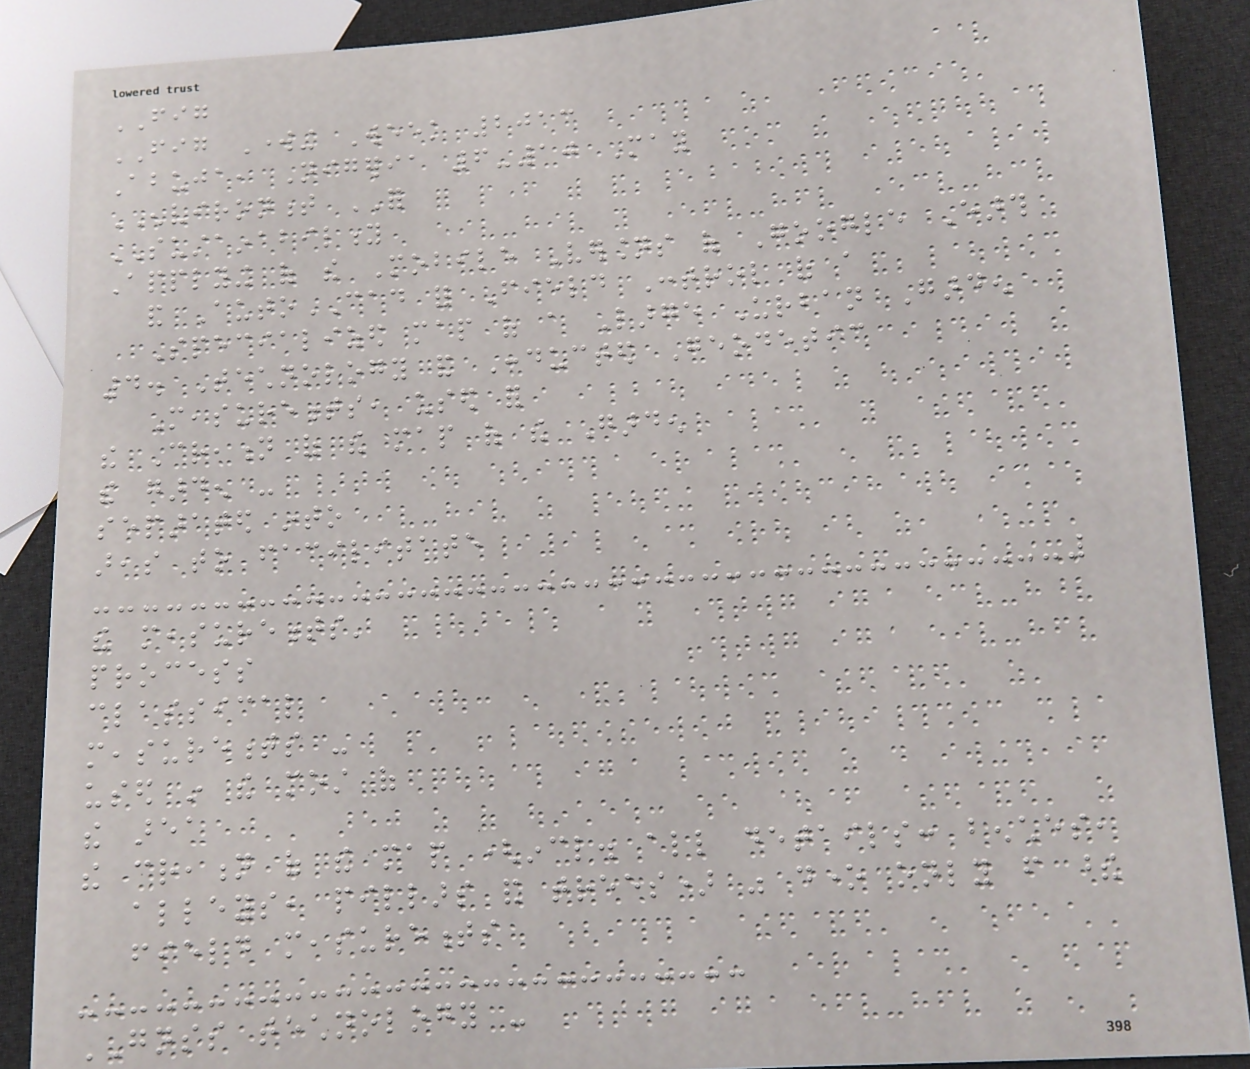FIG
FIG Working Week 2013
Abuja, Nigeria 6-10 May
ENVIRONMENT FOR
SUSTAINABILITY
Applying of the Mobile Versions of Google Earth
and AutoCAD for Field Control of a
Specialized map of a Large Urban Garden
4. Technology and Conducted Geodetic
Measurements, used for
the Creation of the map of the Garden
the garden -
separated into
areas to facilitate
the measurements'
process
classical
measurements -
used in the most of
the area
the creation of the map (incl. all details: benches,
alleys, pillars and trees) was done only from these
field measurements
GNSS technology -
